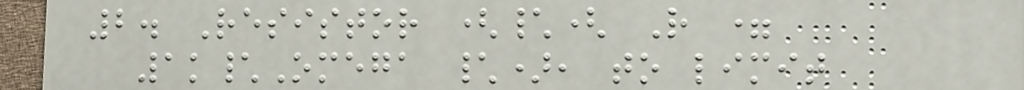2. Resistor (\( R =
1k\Omega \), to limit
